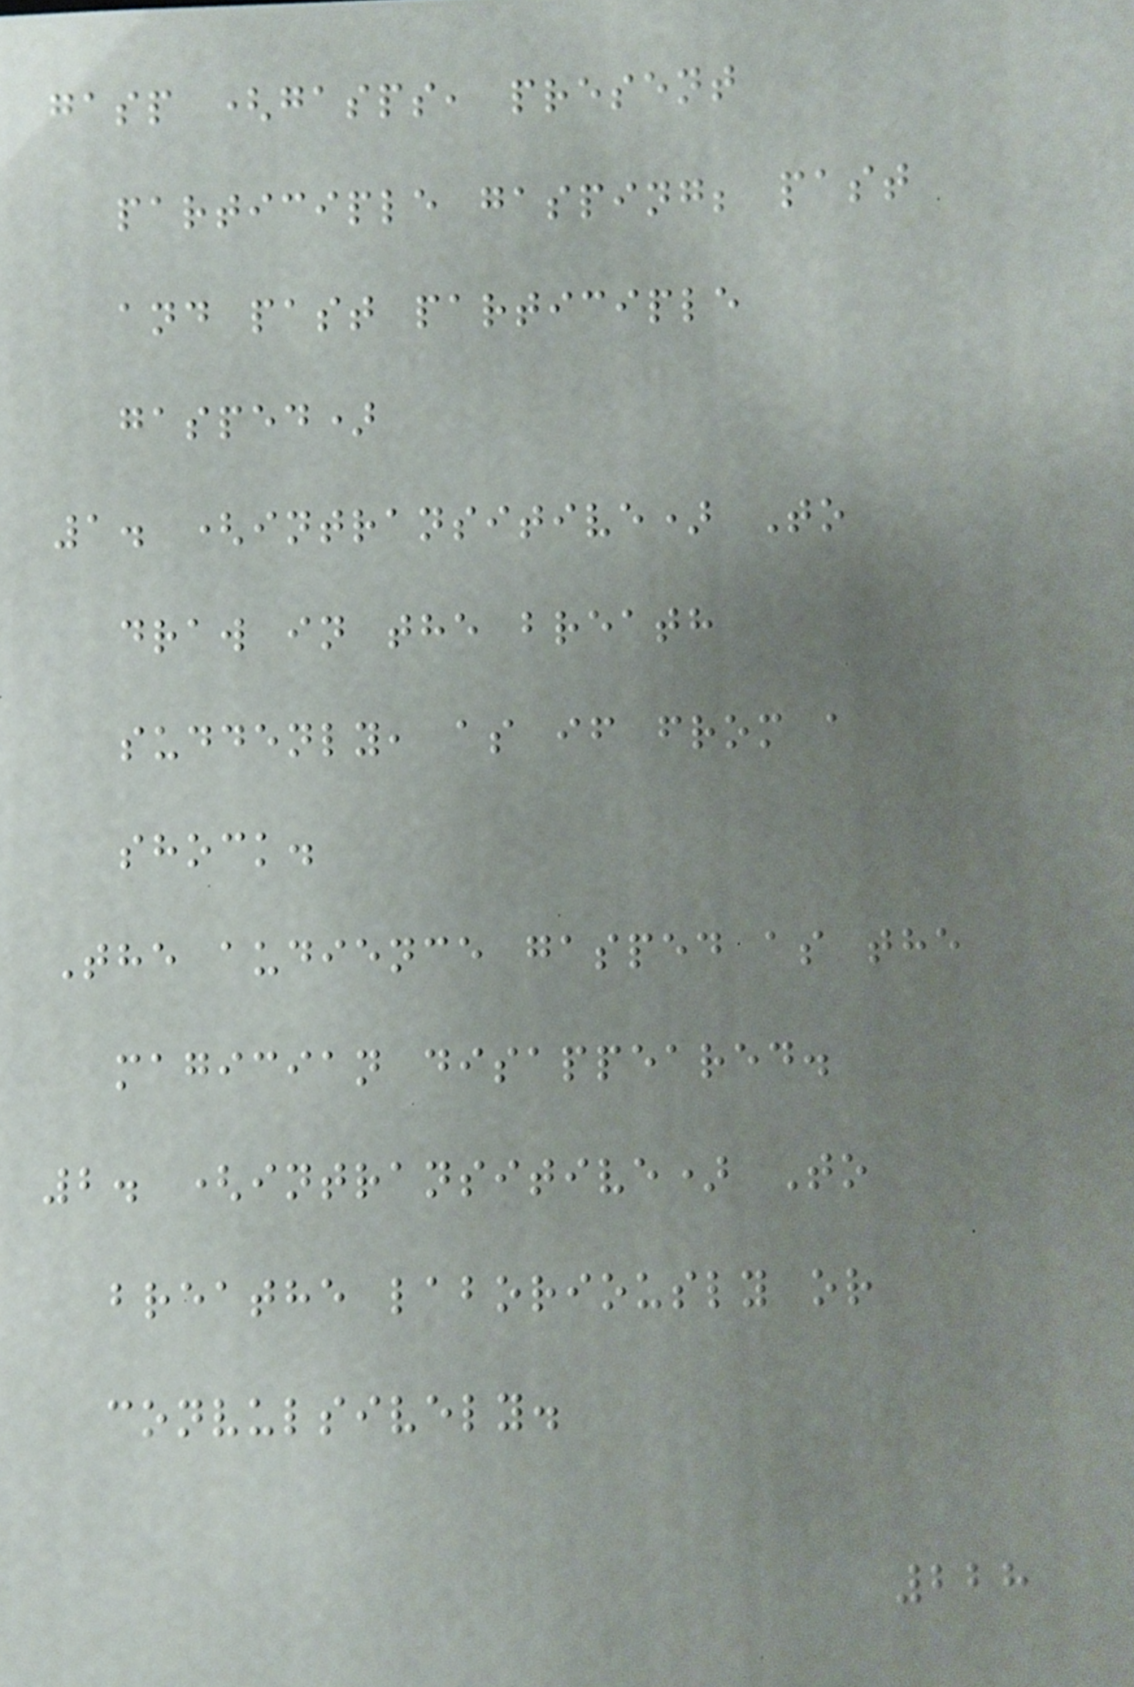gasp (gasps, present
participle gasping; past
and past participle
gasped)
1. (intransitive) To
draw in the breath
suddenly, as if from a
shock.
The audience gasped as the
magician disappeared.
2. (intransitive) To
breathe laboriously or
convulsively.
228
